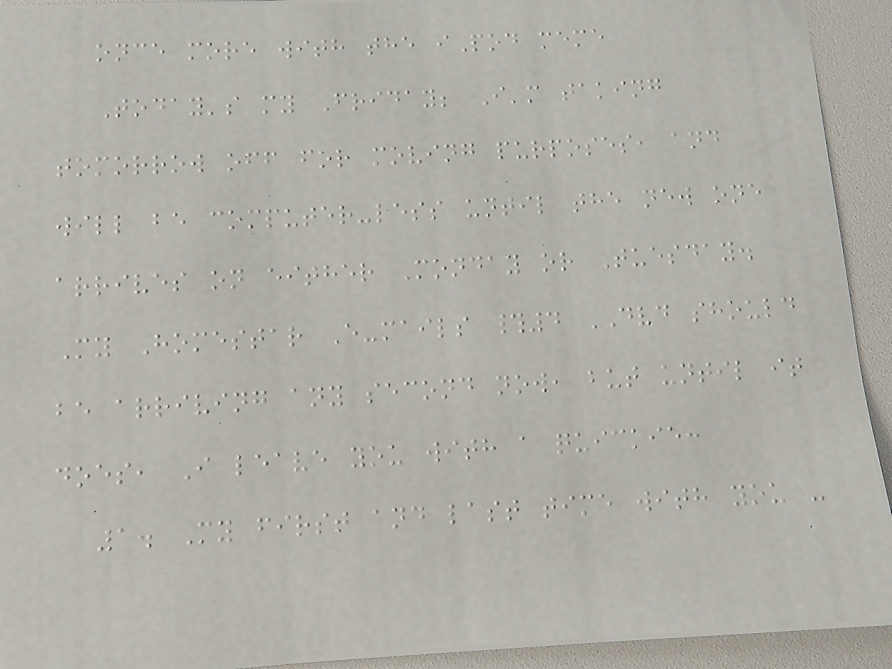once more with the iPod meme
Today's my Friday; I'm taking
tomorrow off for moving purposes, and
will be computer-less until the new one
arrives on either Monday or Tuesday.
My Homestar E-mails #4 DVD should
be arriving any second now, but until it
does, I leave you with a quickie:
1. My first and last time with you -
